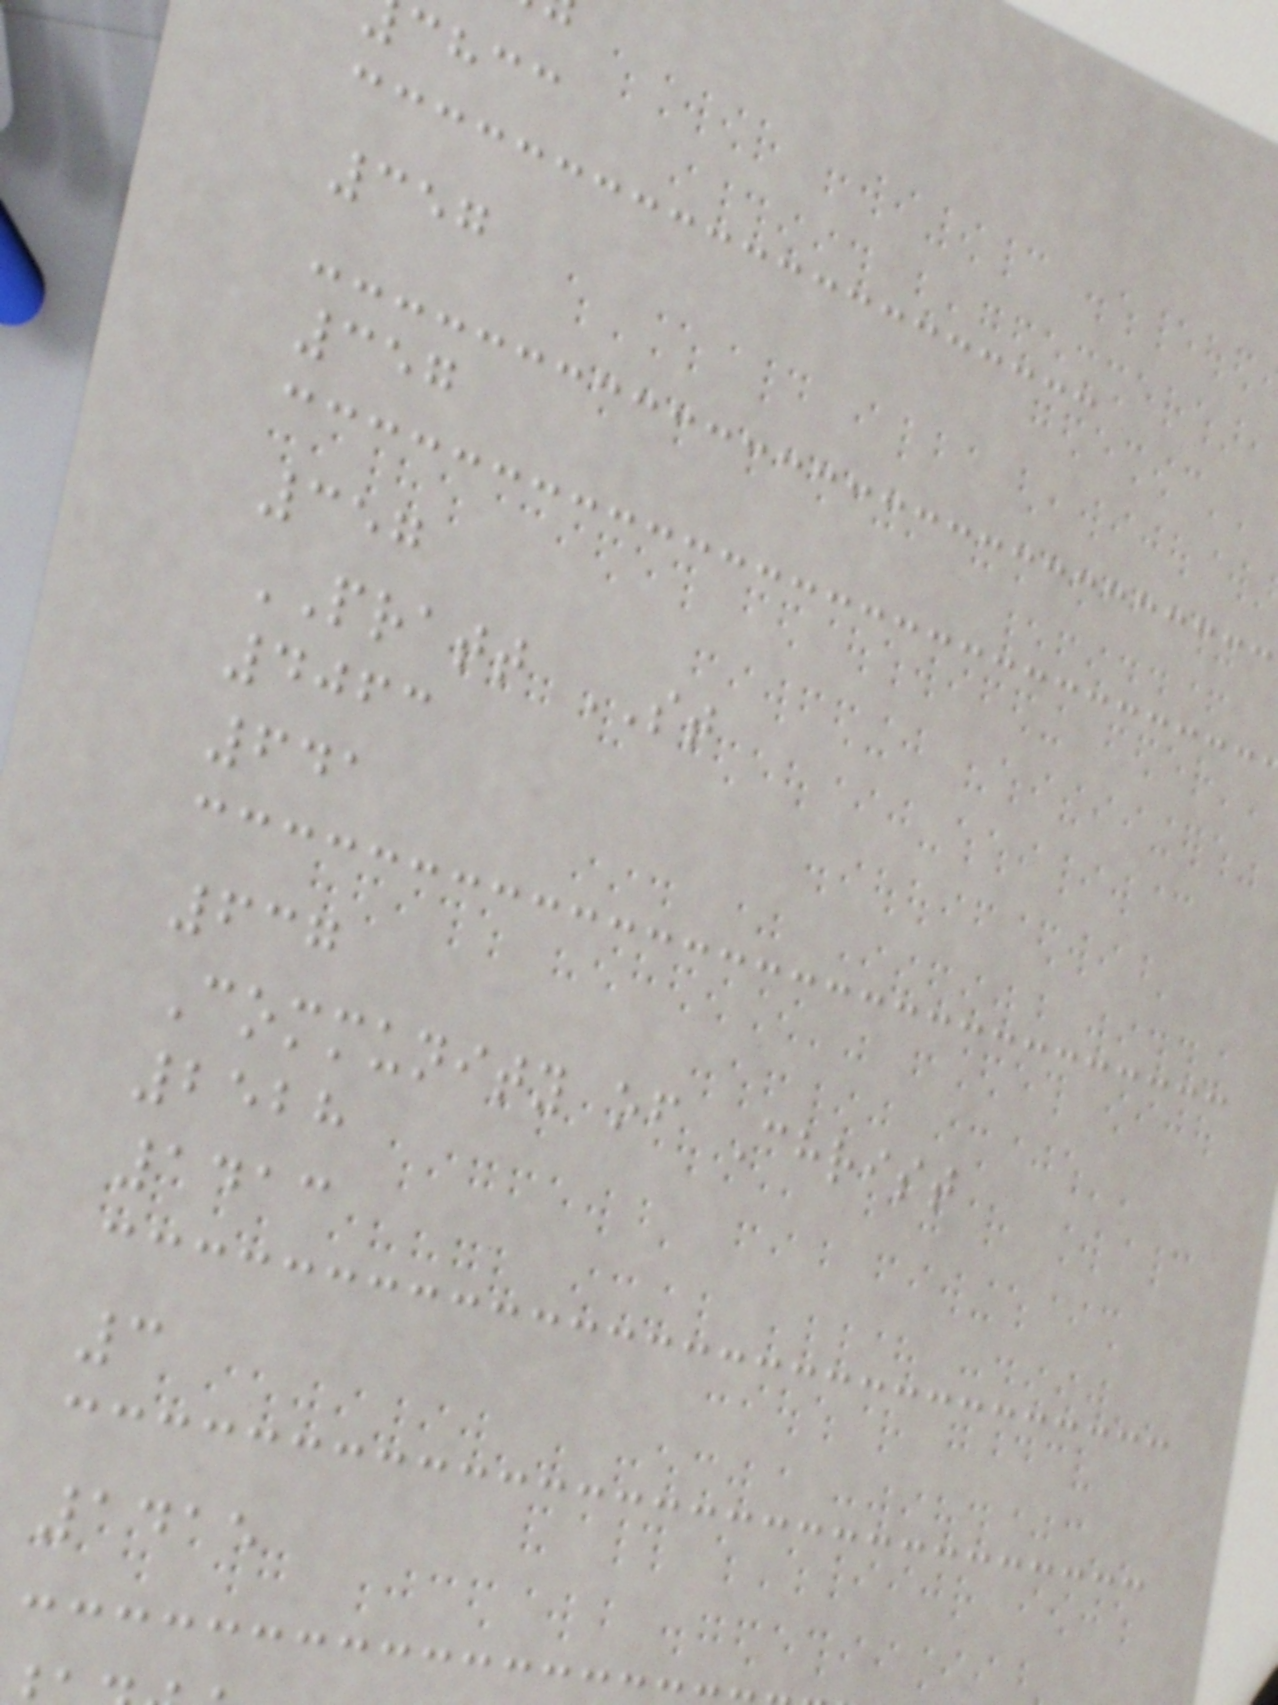chcc
357
357
357
PRATT ST
4063
641
637
Community of Christ
2528
1413
3
1415
